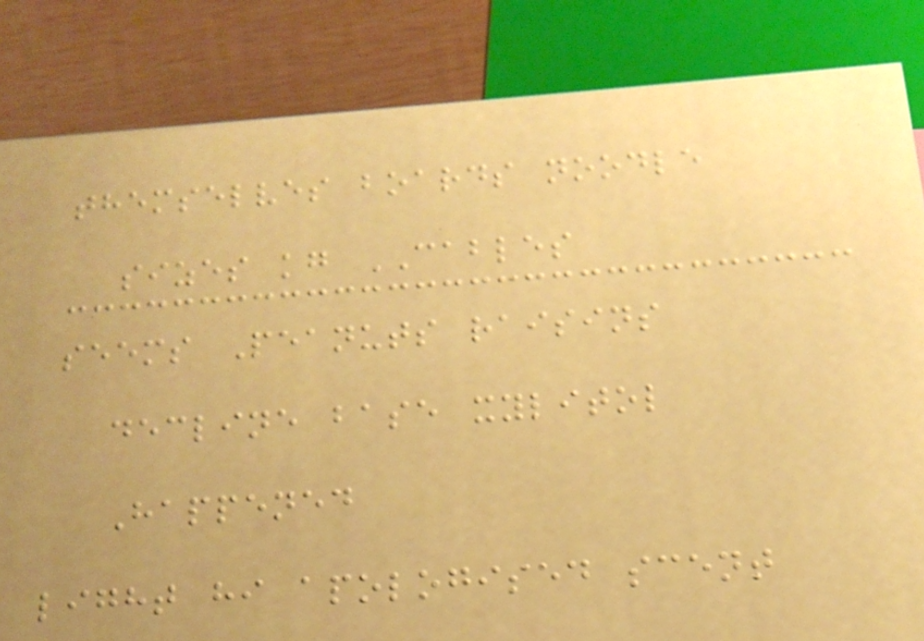themselves boards noodle
sizes kg CABLES
seems Peanuts raisins
decline base xylitol
Happened
light hi apologised scent
